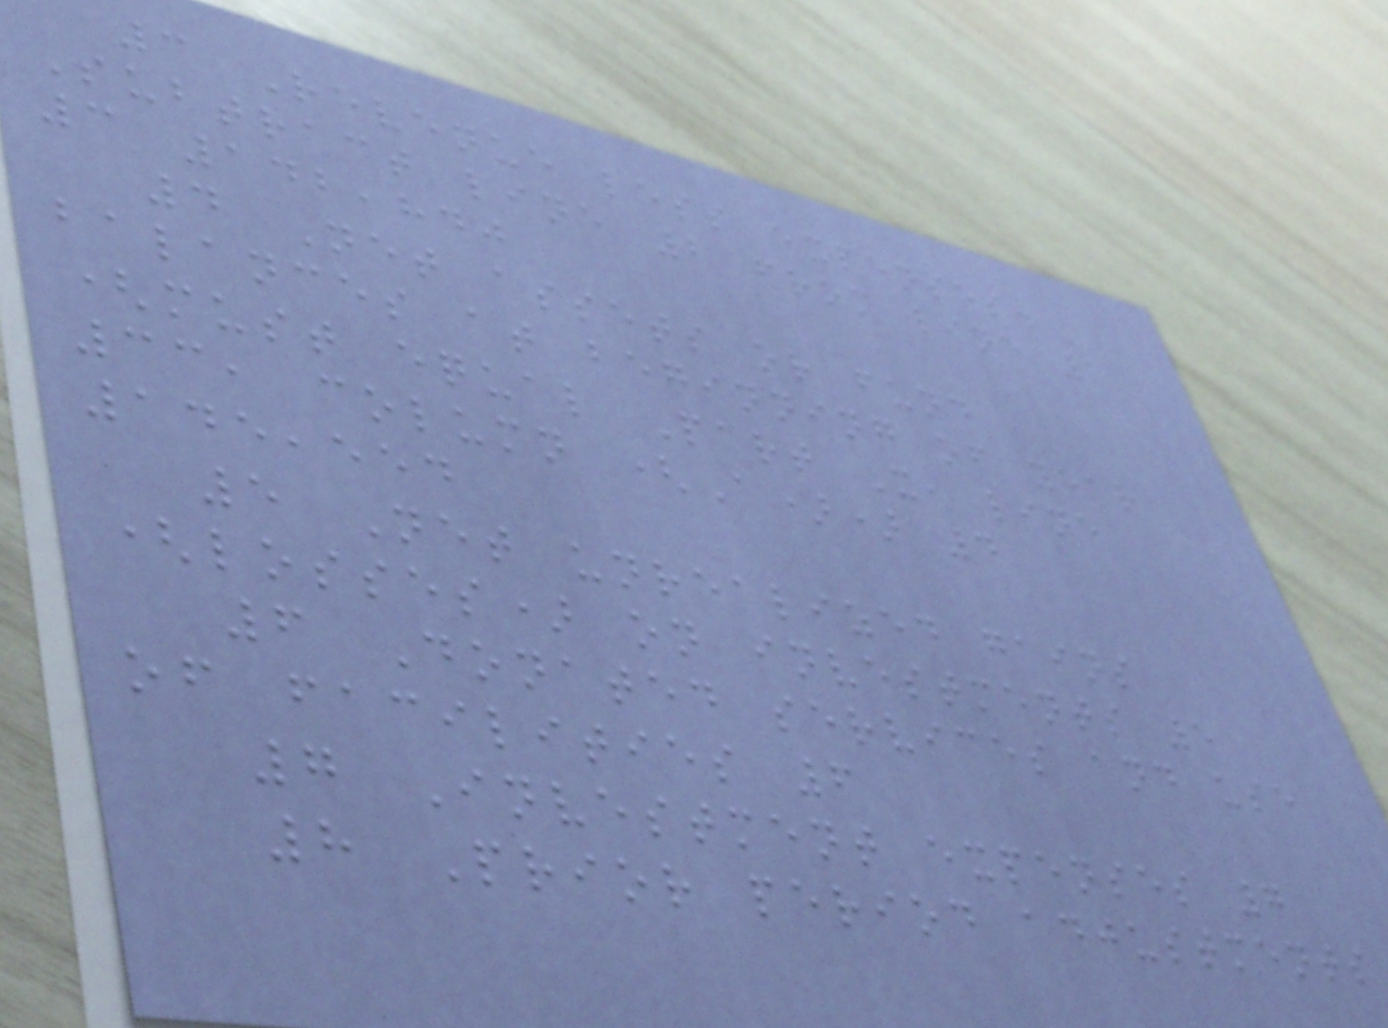3 Revenue less expenses.
Subtract line 2 from line 1
3 142,840
4 Net assets or fund
balances at beginning of year
(must equal Part X, line
33, column (A)) 4
145,554
5 Net unrealized gains
(losses) on investments 5
6 Donated services and use
of facilities 6
7 Investment expenses 7
8 Prior period adjustments
